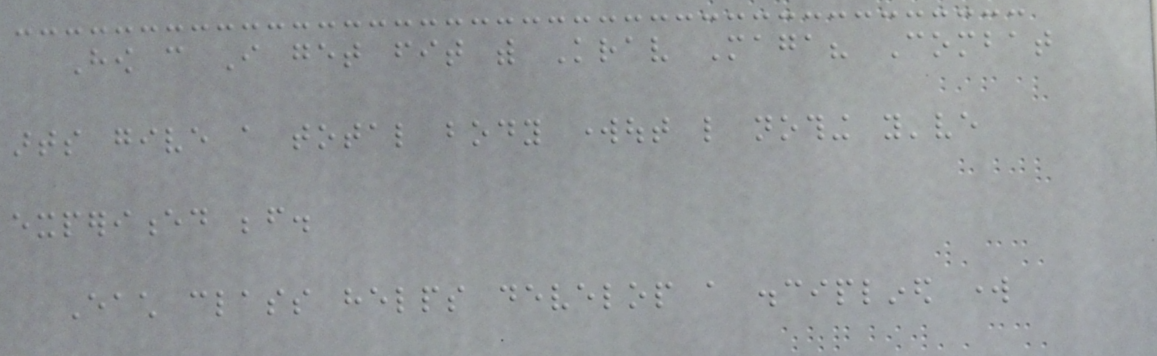How can I get fit with Krav Maga? Combat
arts give a total body workout like nothing you've
experienced before.
Each class helps develop a disciplined work
